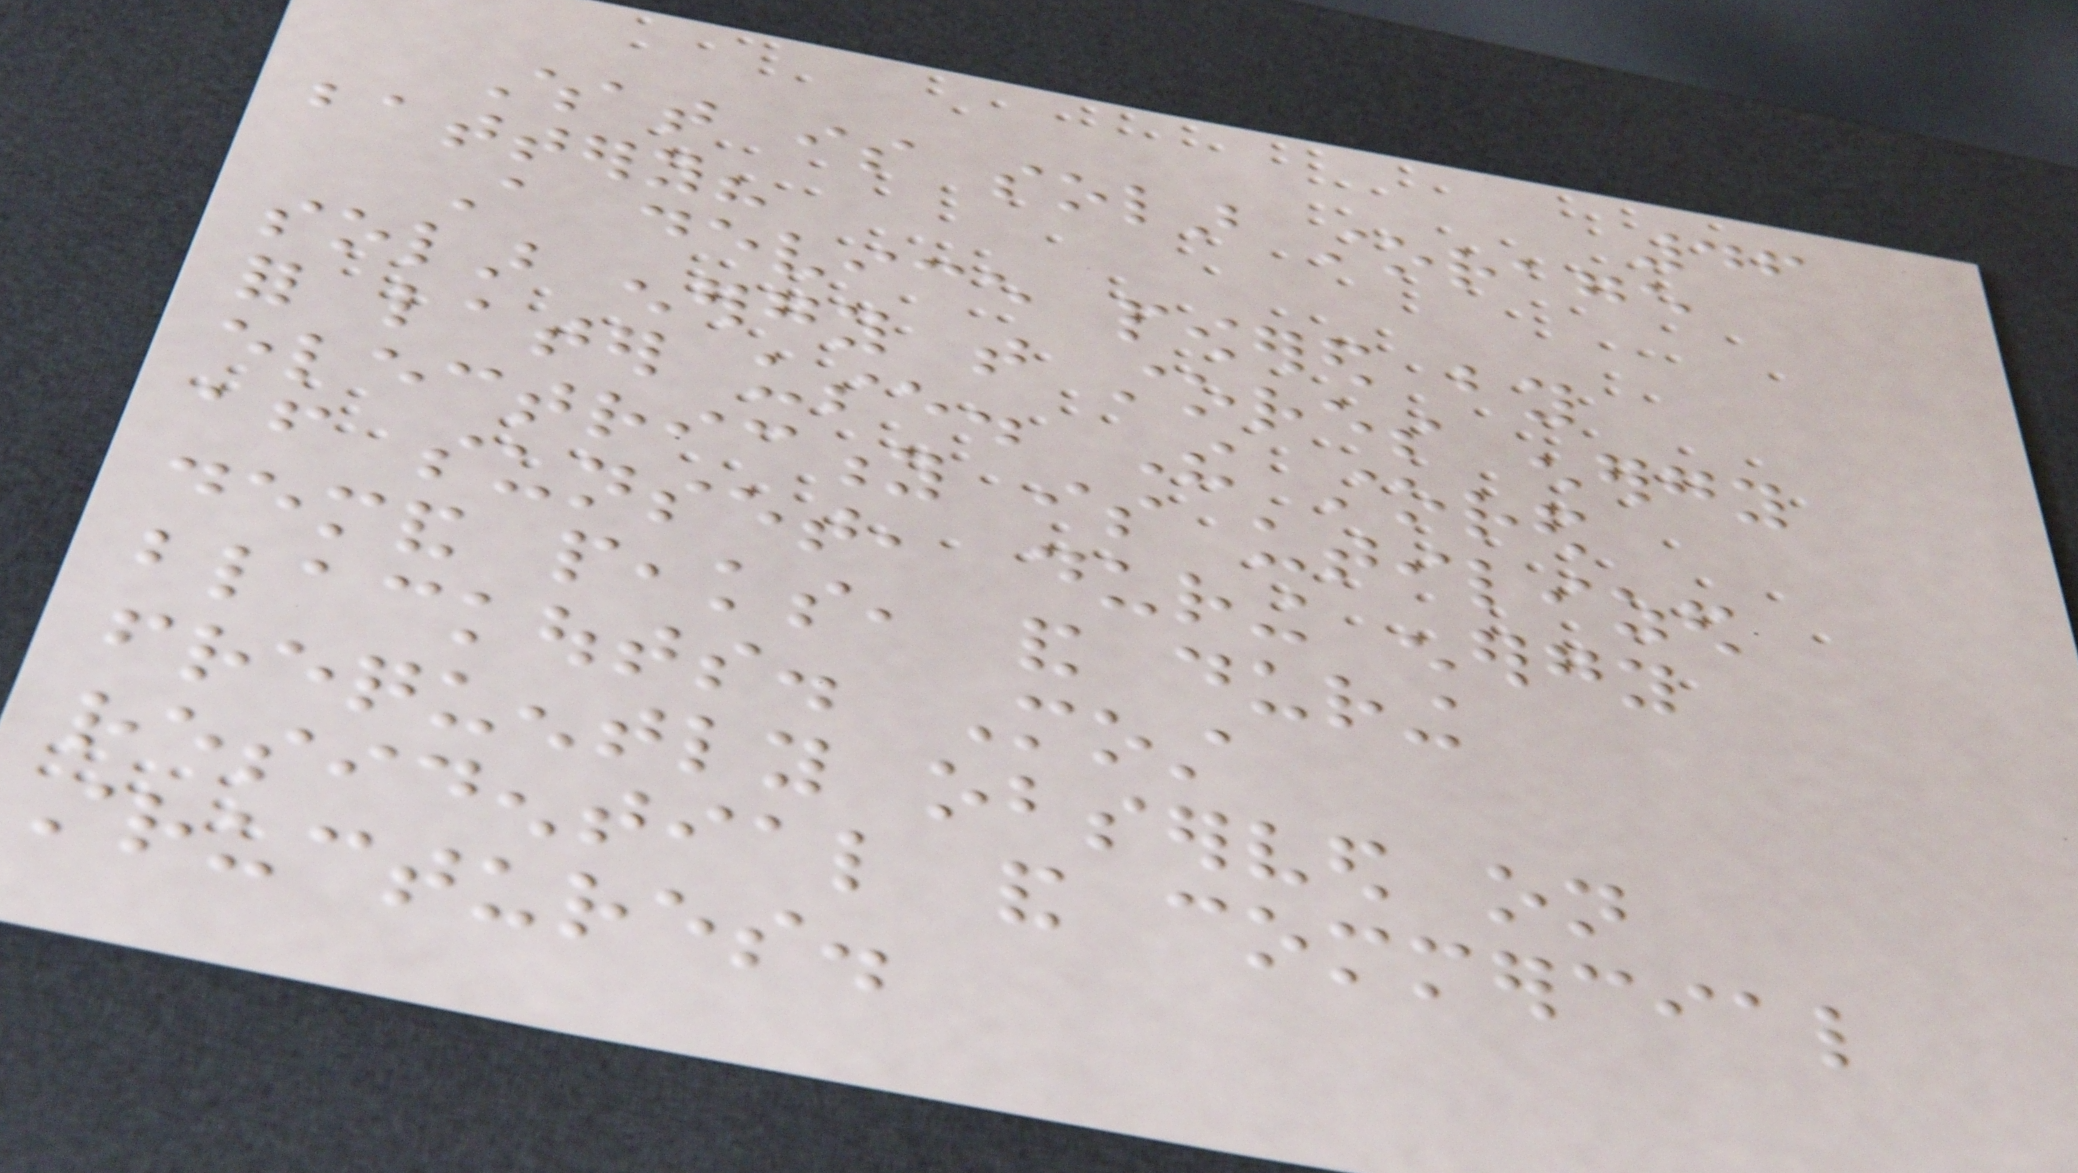46
What is solar storage
battery?
A device powered by
solar energy that stores energy
for later use. The stored
electricity is utilized
after sunset, during energy
demand peaks, and during
blackouts. Most
frequently observed on
residential and commercial
structures.
